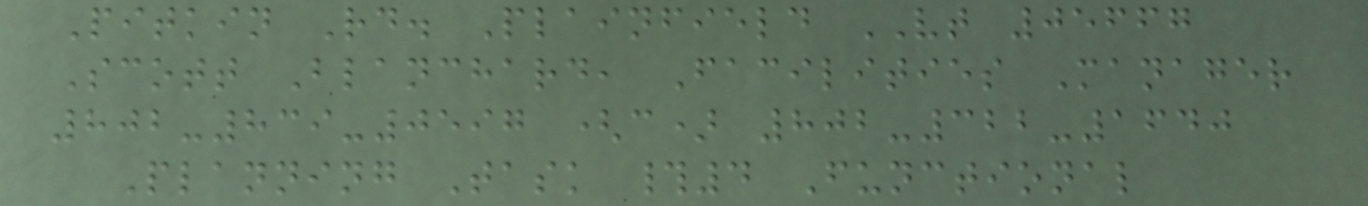Pitkin Rd. Plainfield VT 05667
Scott Blanchard, Facilities Manager
802-839-0597 (c) 802-322-1640
Planning Task #4 Functional
